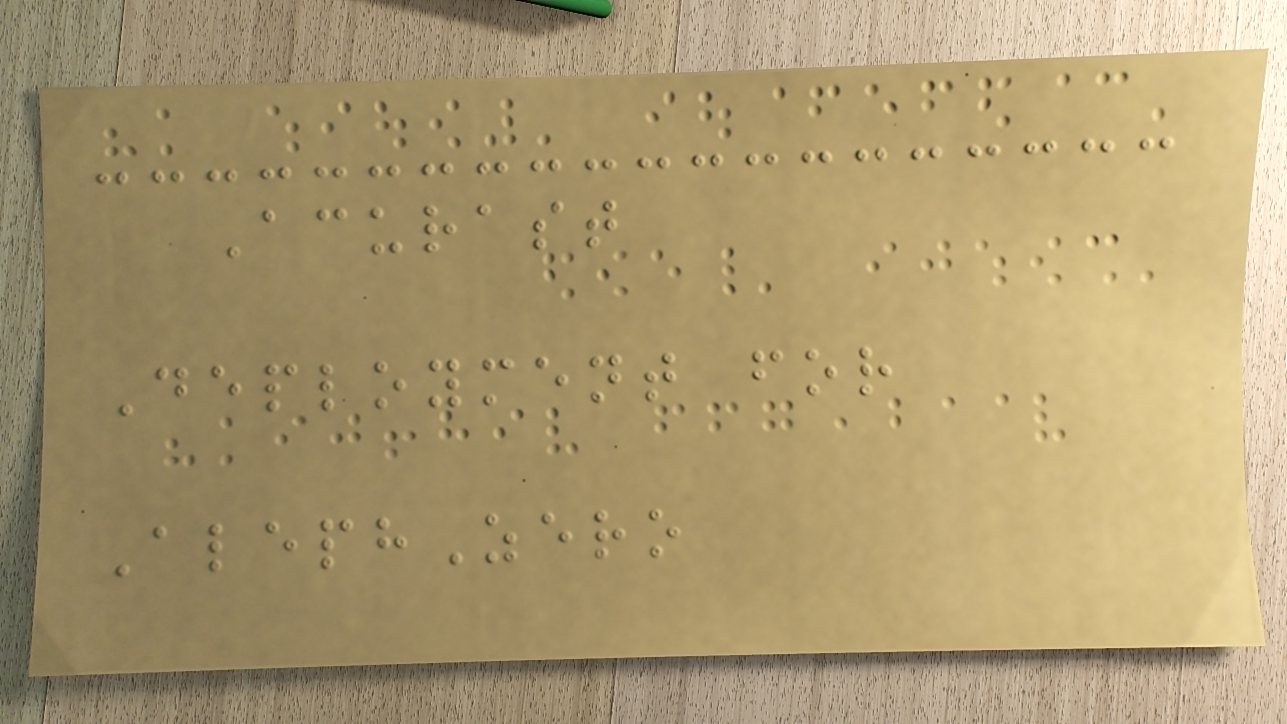Acurast
Deployment for
AlephZero
